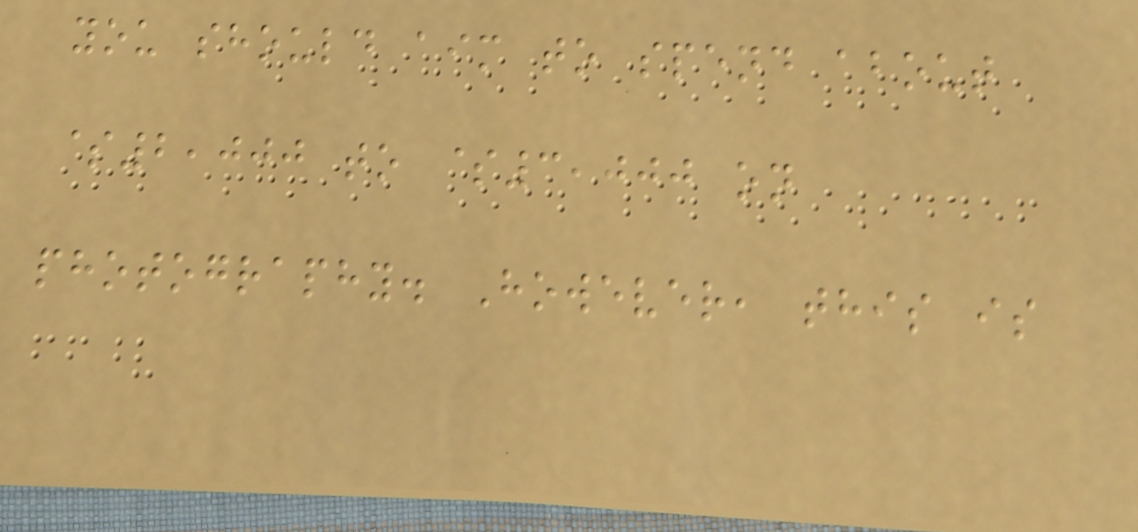you should aim to spend about
$2,000 to $3,000 on
photography. However, this is
